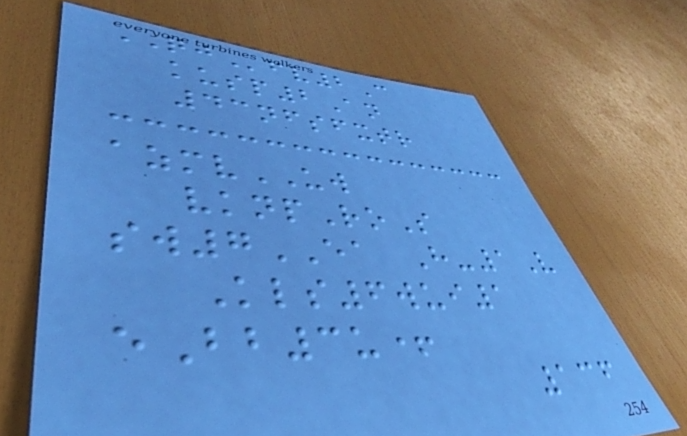QJfv2C
kusp2An
43nfsfxtr
azmvUW
vknpRoS
sw7EA H-1V
Kls6wui1
eBb3u+
136
